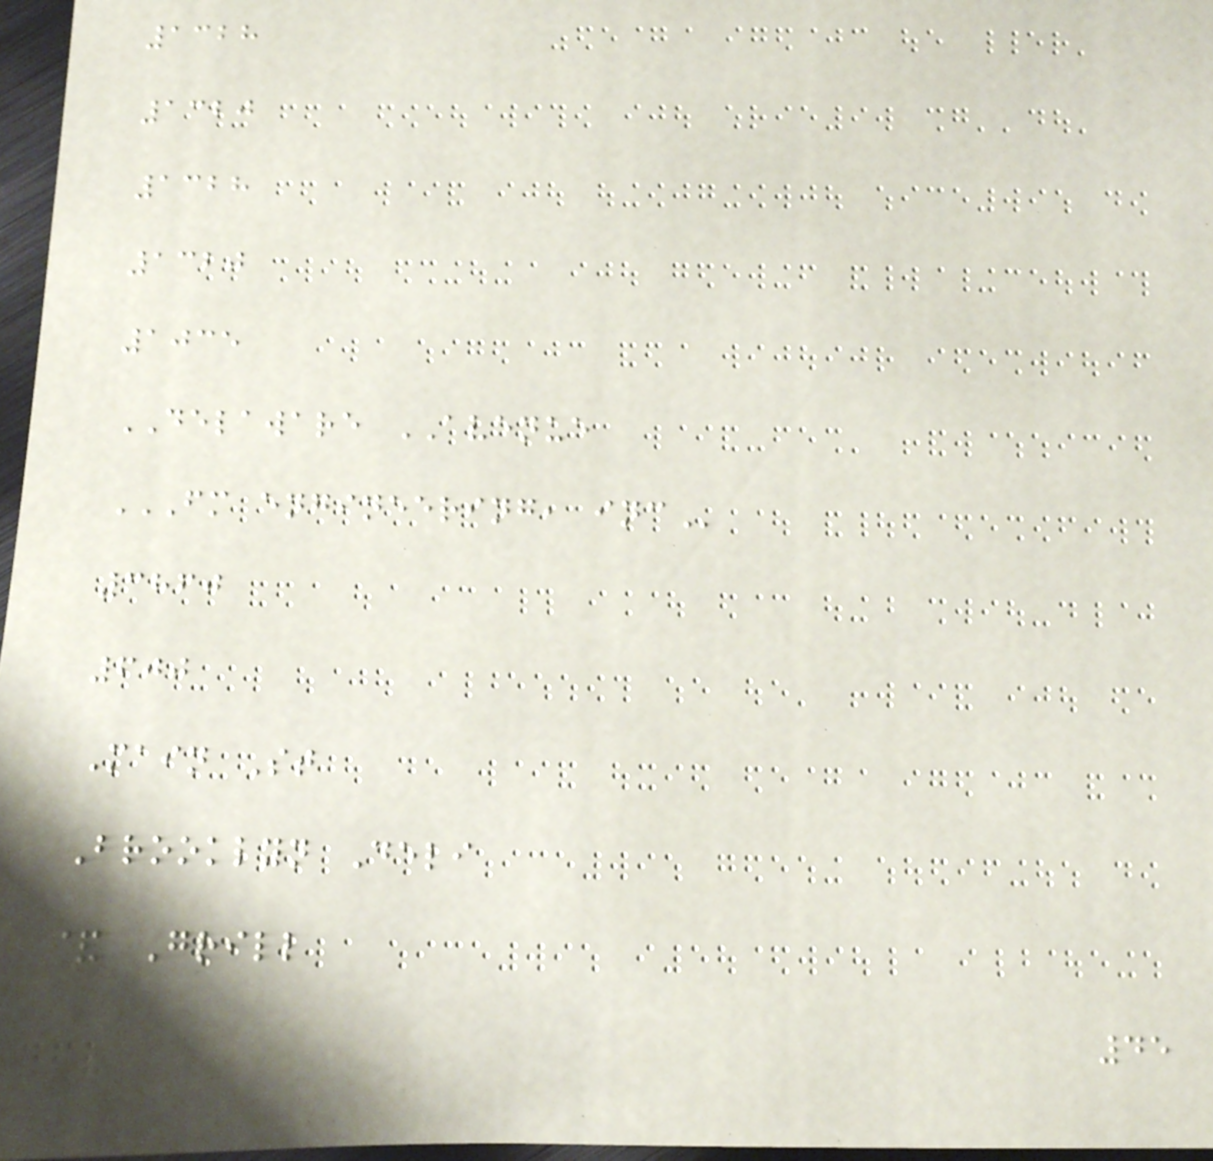1328
1320
1328
1320
1035
DELAWARE AVENUE
FM ENGINEERING, INC
3860
600
Main St
Brooklyn Deli
& Grill
45
